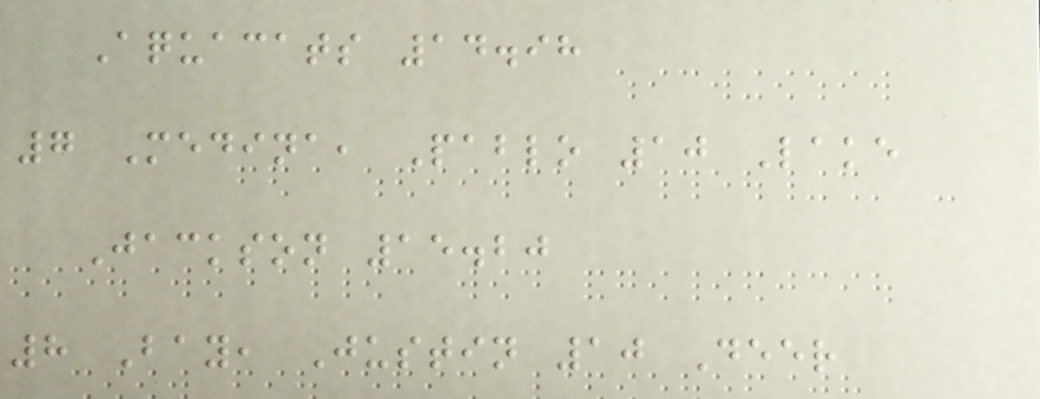Aquacats 14.98
7 Medina, Pablo 10 Lake
Jackson 15.20
8 Bay, Justin 10 Deer
